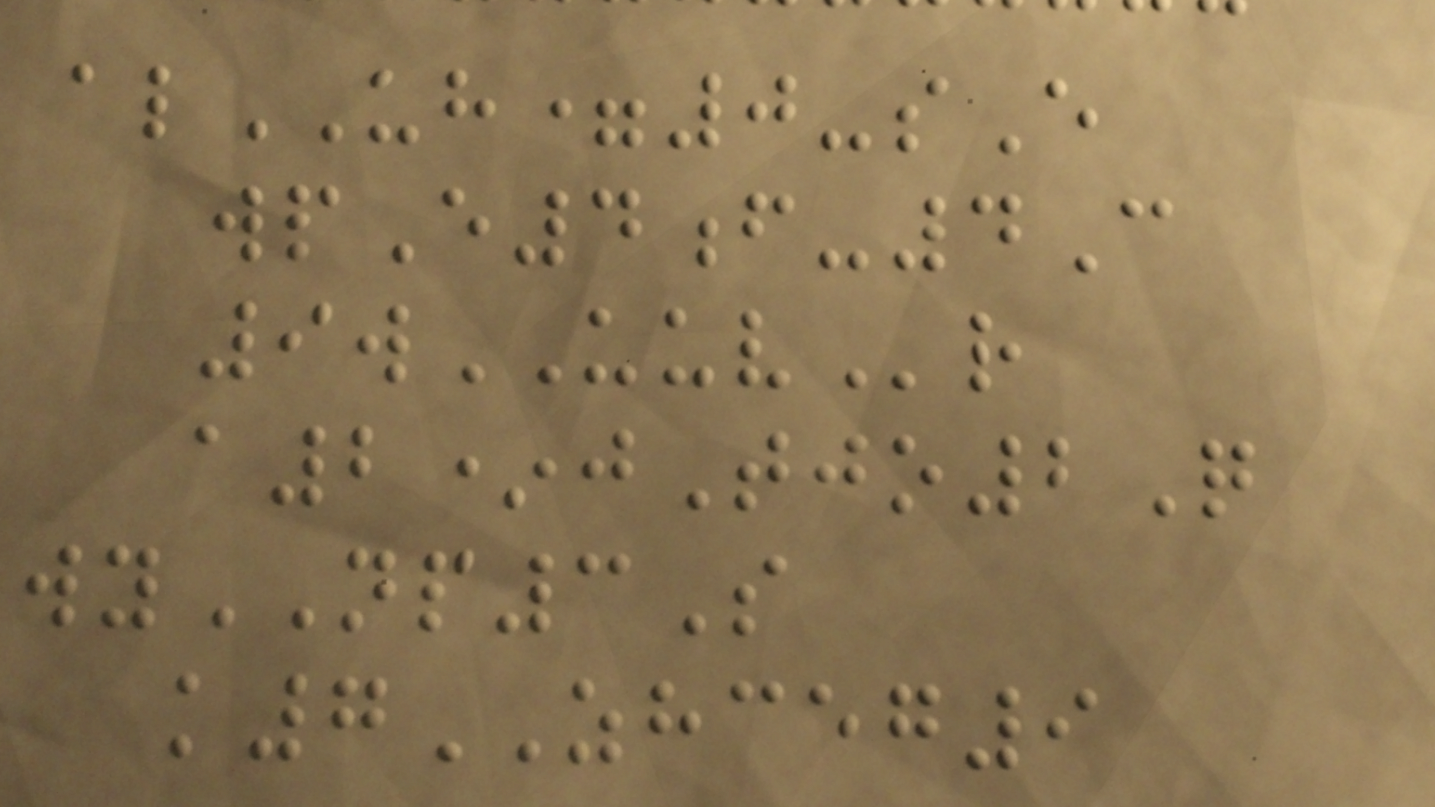alUH=0-sE
wpE4f-4C
9wUUVr
a2*jTjo2Q
wyNP3S
k7ZHCEG9
